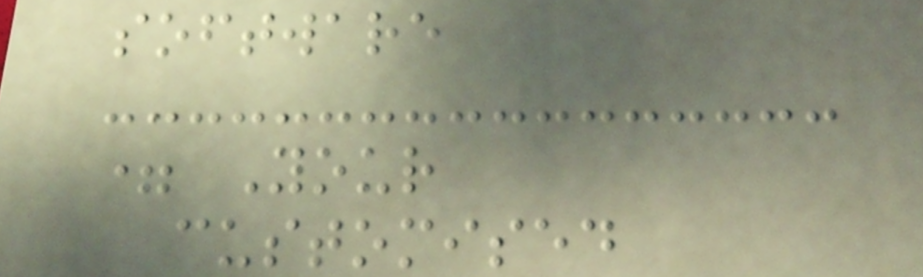software
= Your
customised
